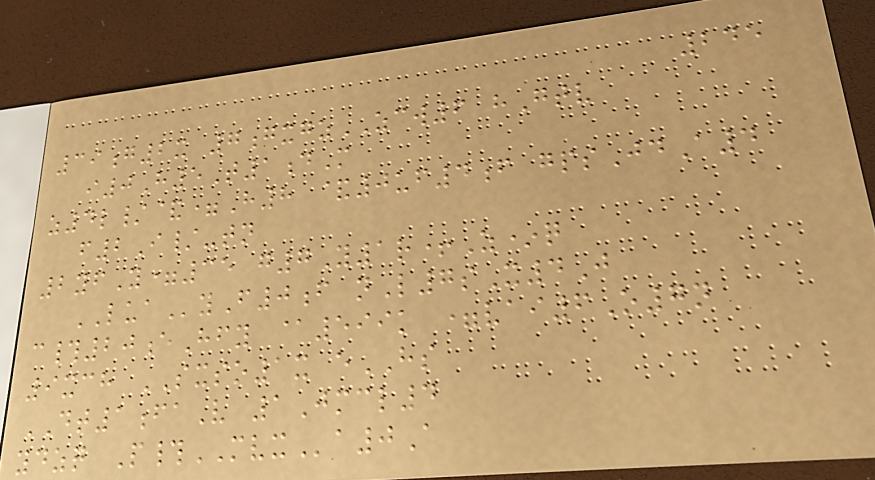245
39g2x 7gxgzZCW6 hGtv
i0H5T1dM
z4l/&=H8 &0uf4f gpsJdA4
f2I/-tn
2yfY=35 g7Y1r+Z*q
LUAyF0f nL7sX4J
c#20eHfy @599k =vai6O7n
9xch SXSO1x eHS
DT1faV 1Jmcl4
ydzq P#MVXa0A
